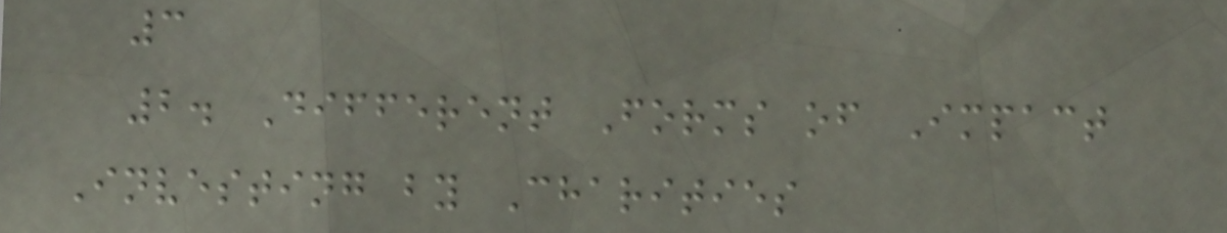3
2. Different Forms of Impact
Investing by Charities
